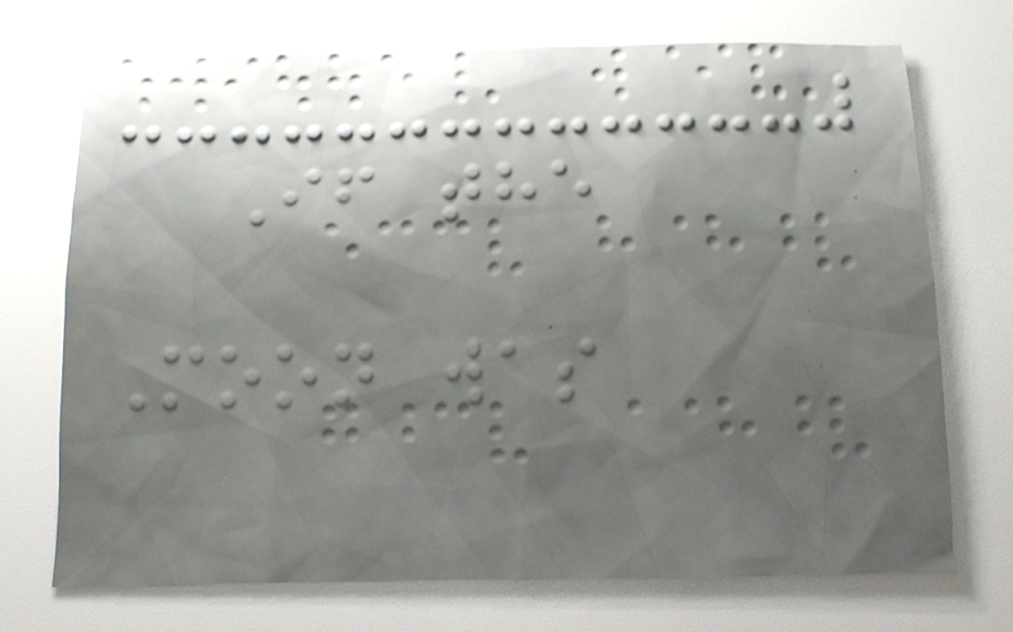If the
Moon was
